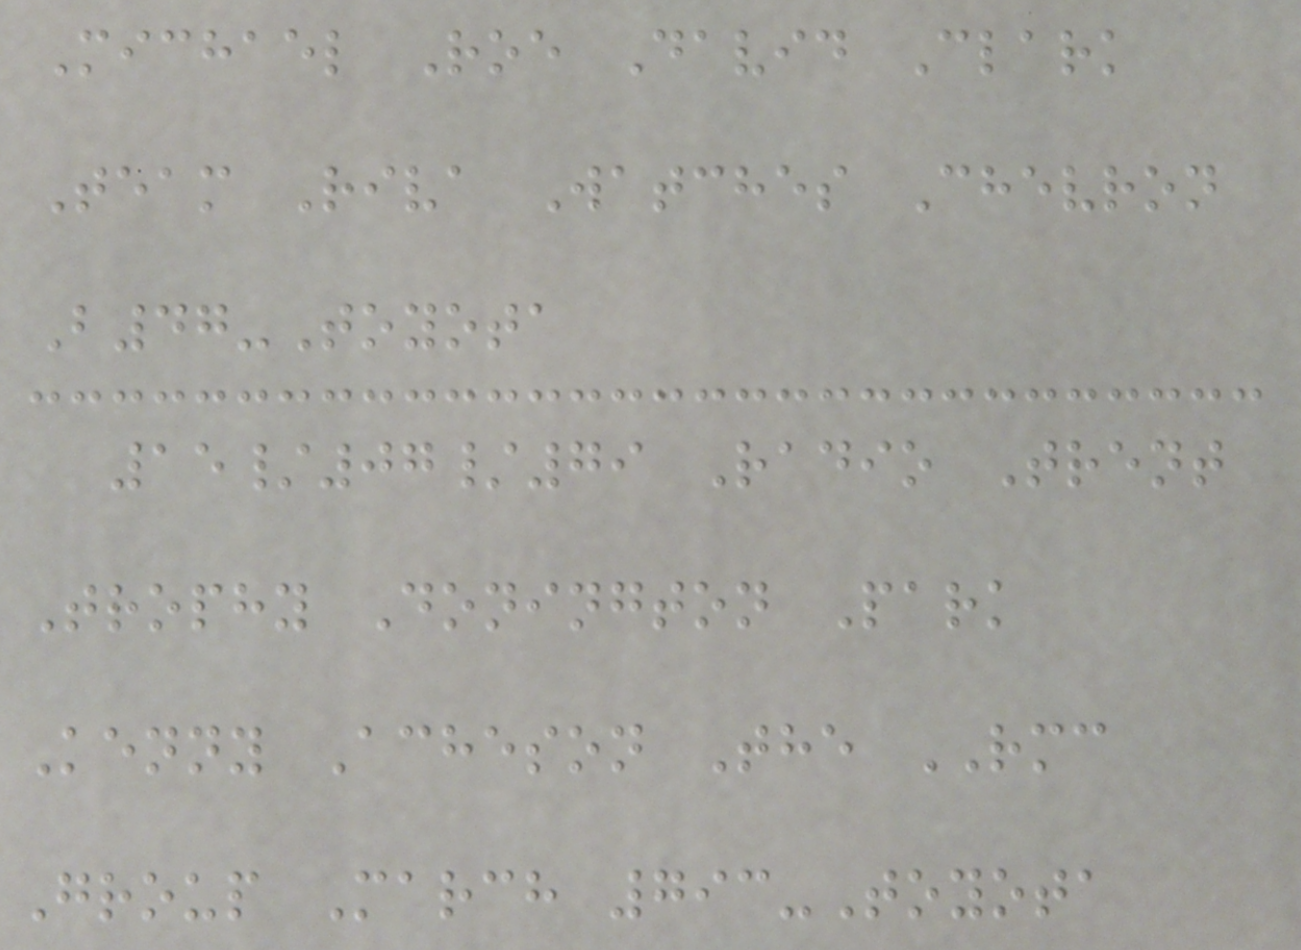Michael Roe David Clark
Team Riva Watches Chevron
B47-Toyota
15/07/79 Radio Trent
Trophy Donington Park
Kenny Acheson The RMC
Group March 793-Toyota
